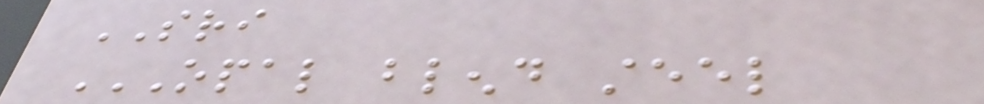SRI
OPAL BLEND STEEL
